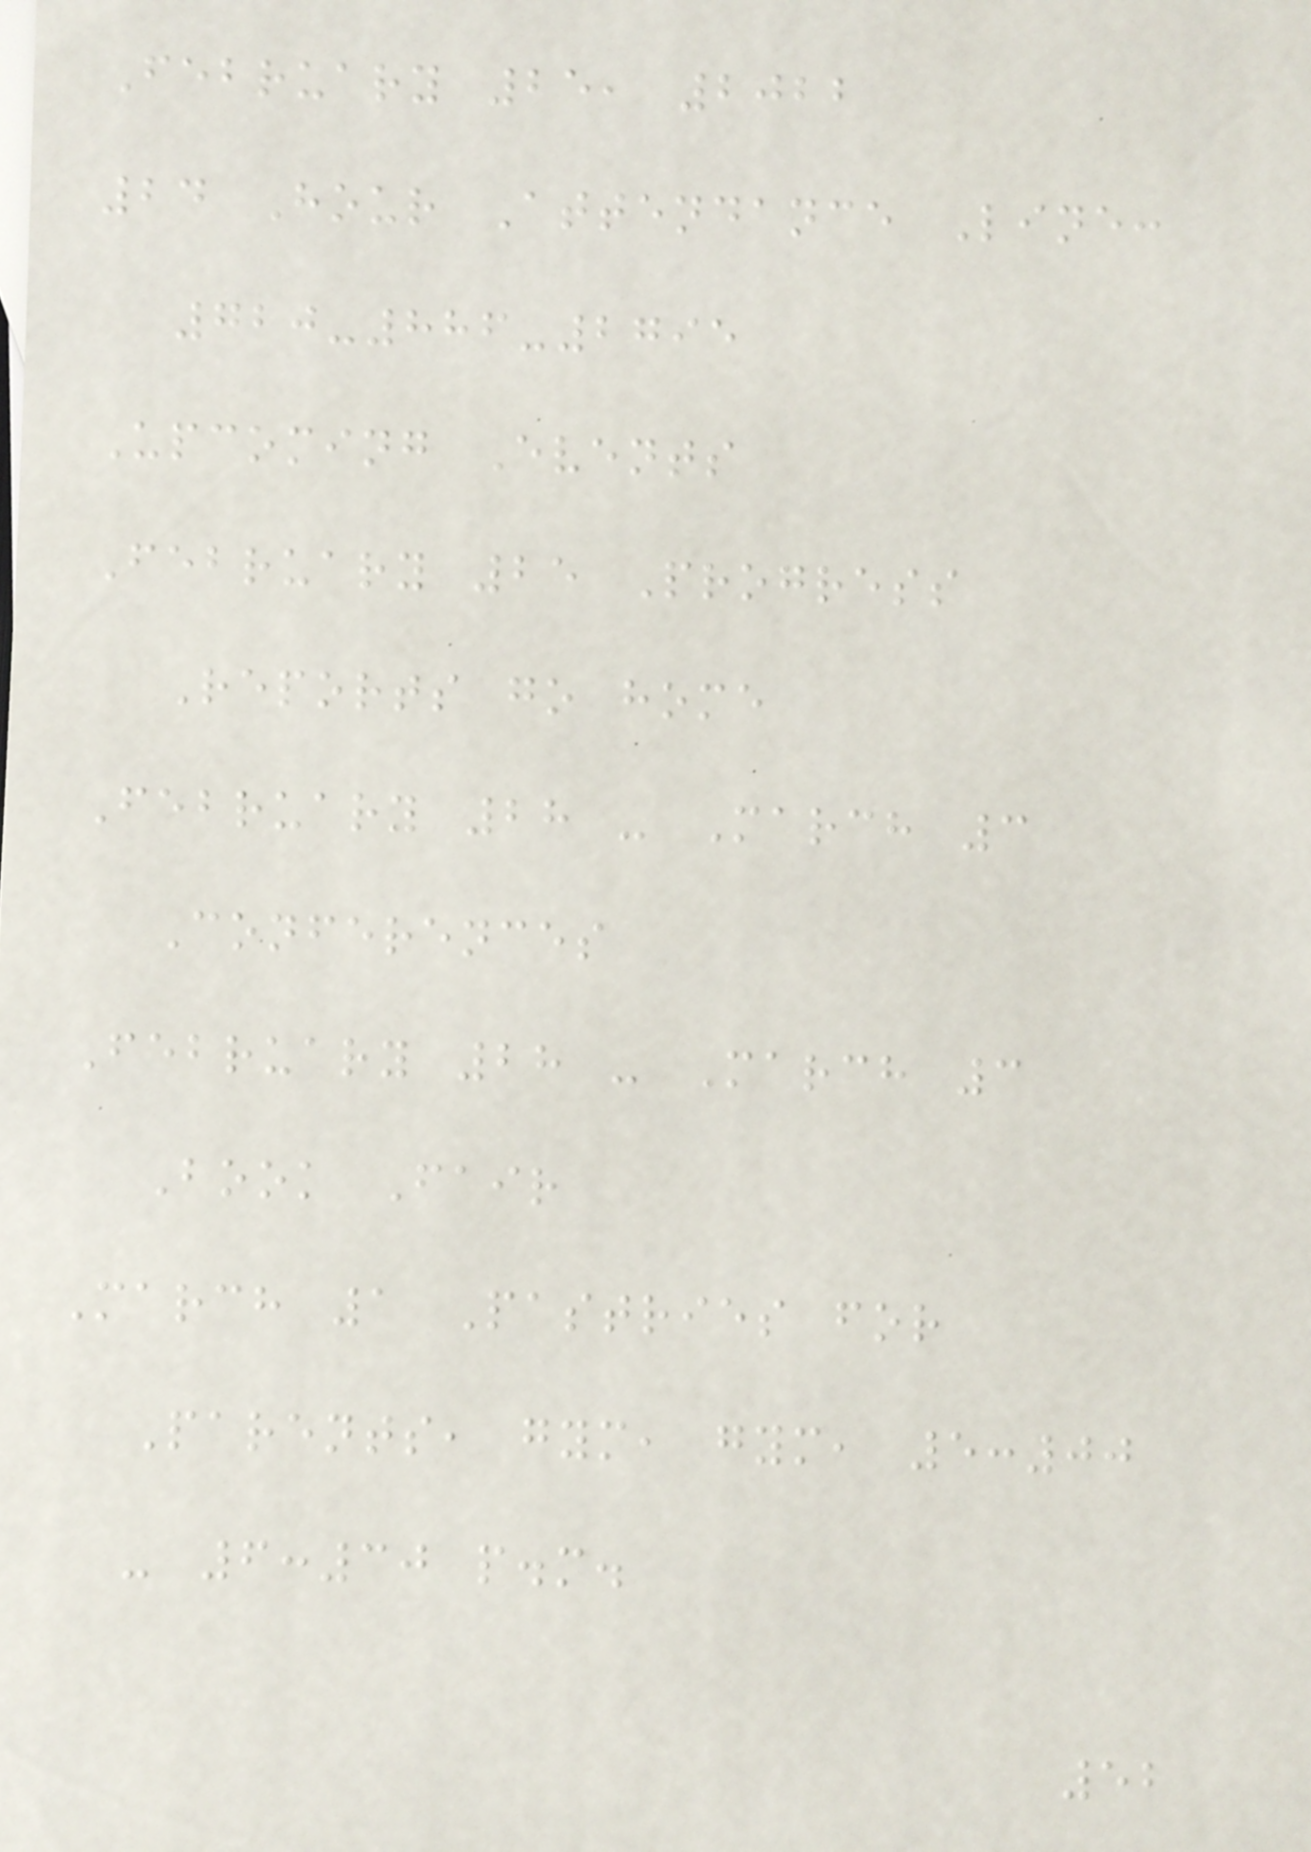February 25, 2022
24 Hour Attendance Line:
720-886-2795
Upcoming Events
February 25 Progress
Reports go home
February 28 - March 3
Conferences
February 28 - March 3
Book Fair
March 1 Pastries for
Parents, gym, gym, 5:00
- 6:30 p.m.
52
